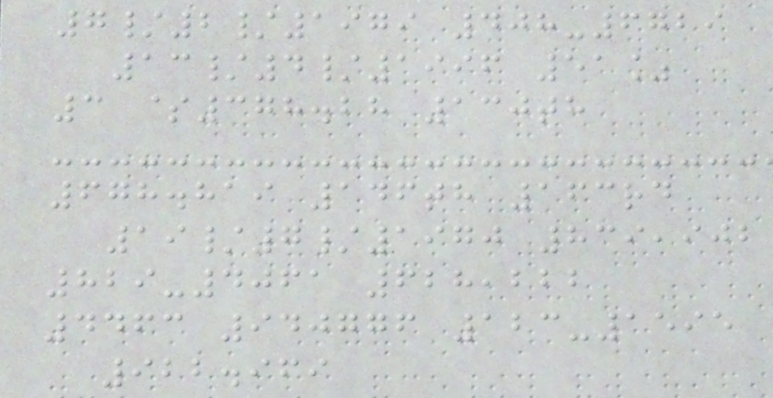7/2/1979 408-6729
13/4/1996 51%
3 $378.28 130th
678.819 146th 163rd
19/7/1970 839,902
829-4061 628,222
4463 940776 123-1595
922.969
